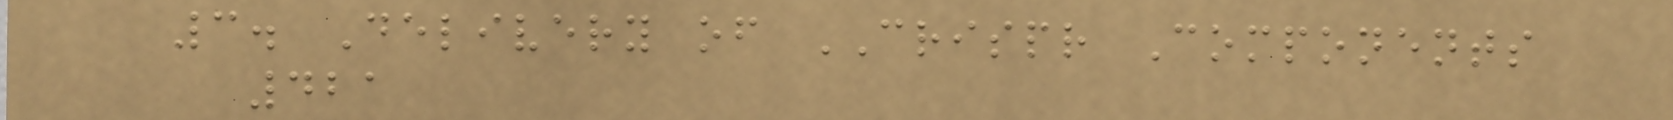3. Delivery of CRISPR Components
421
